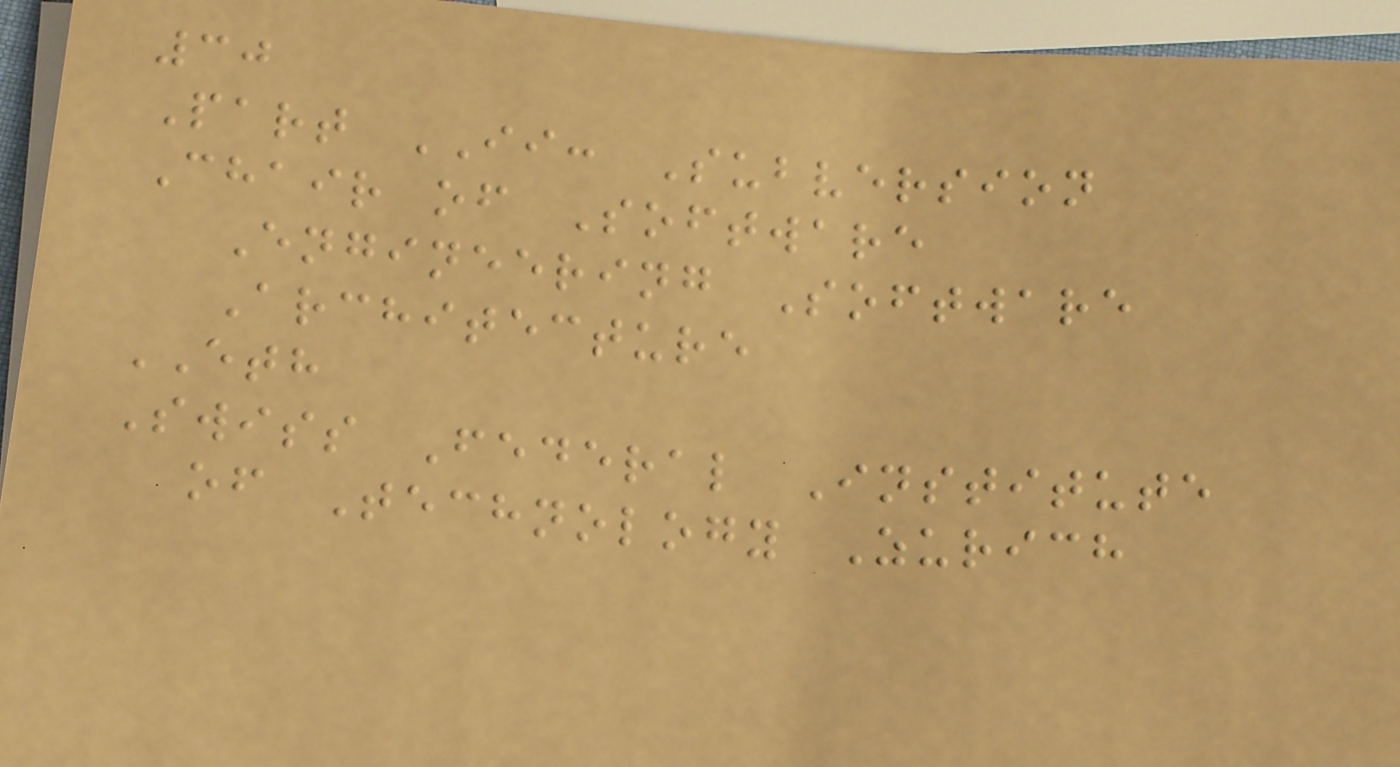30
Part II: Subversion
Chair of Software
Engineering Software
Architecture
ETH
Swiss Federal Institute
of Technology Zurich
